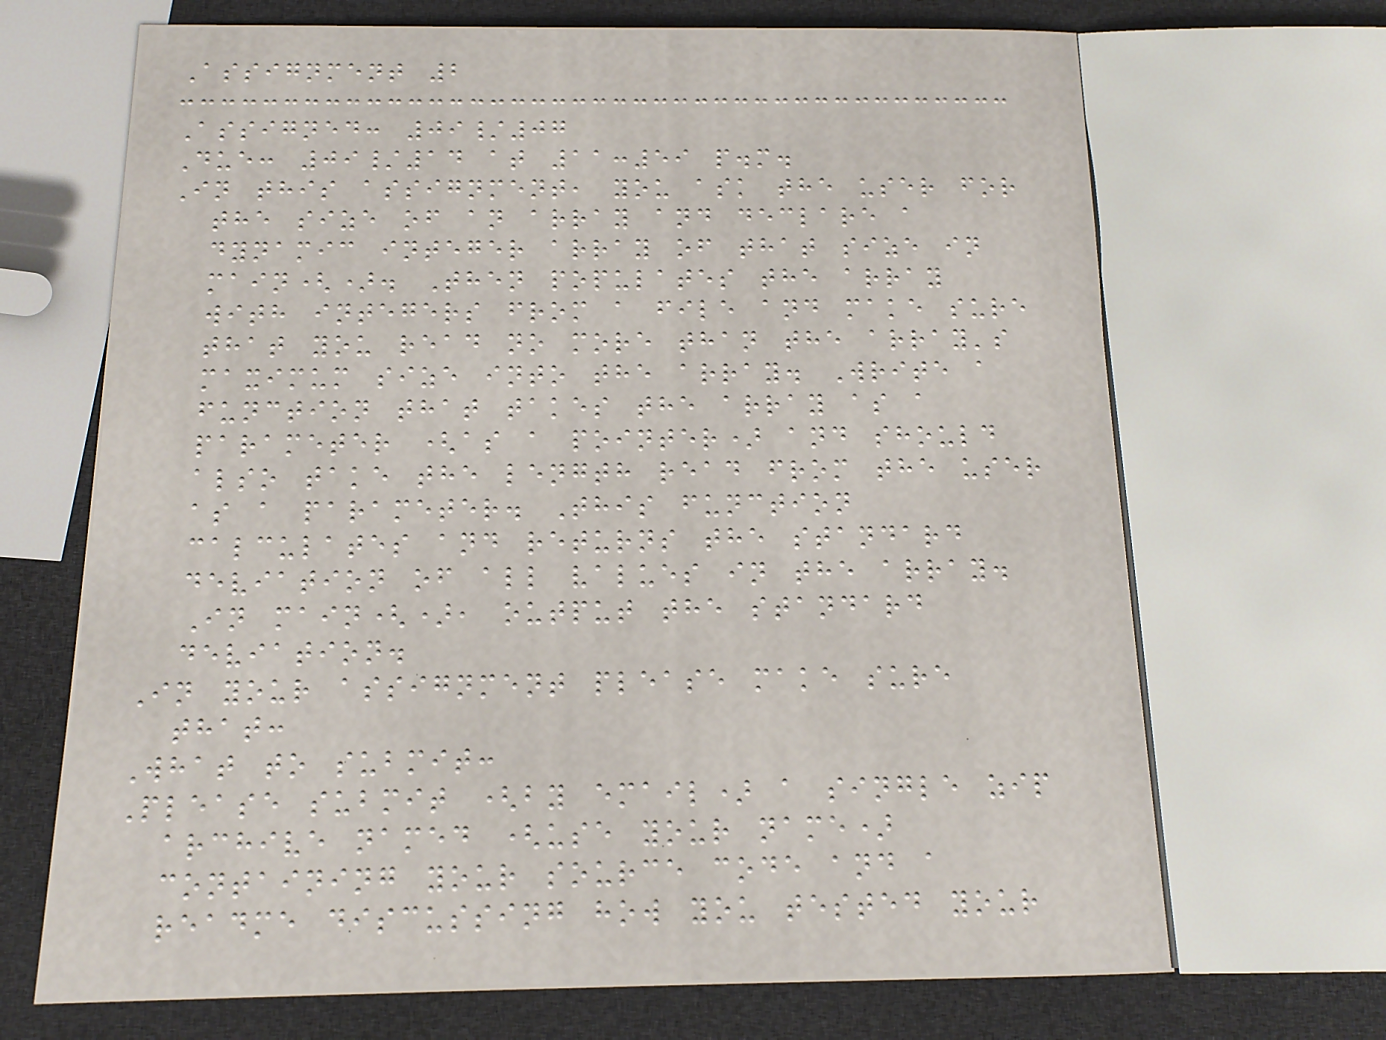Assignment 2
Assigned: 09/07
Due: 09/14 at 11:59 p.m.
In this assignment, you ask the user for
the size of an array and declare a
dynamic integer array of that size in
main(). Then populates the array
with integers from a file and make sure
that you read no more than the array's
maximum size into the array. Write a
function that takes the array as a
parameter (as a pointer) and should
also take the length read from the user
as a parameter. This function
calculates and returns the standard
deviation of all values in the array.
In main(), output the standard
deviation.
In your assignment please make sure
that:
What to submit:
Please submit (by email) a single zip
archive named (use your name)
containing your source code and a
readme discussing how you tested your
